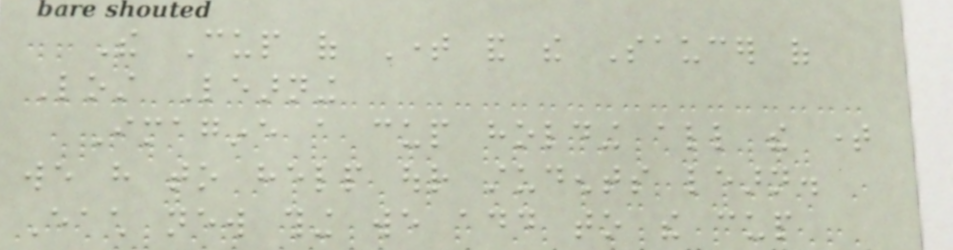The Cup of Time and the Saucer of
Lost Learning
Imagine a cup holding all the time
we have to help our students learn.
Each new thing we add to the cup
